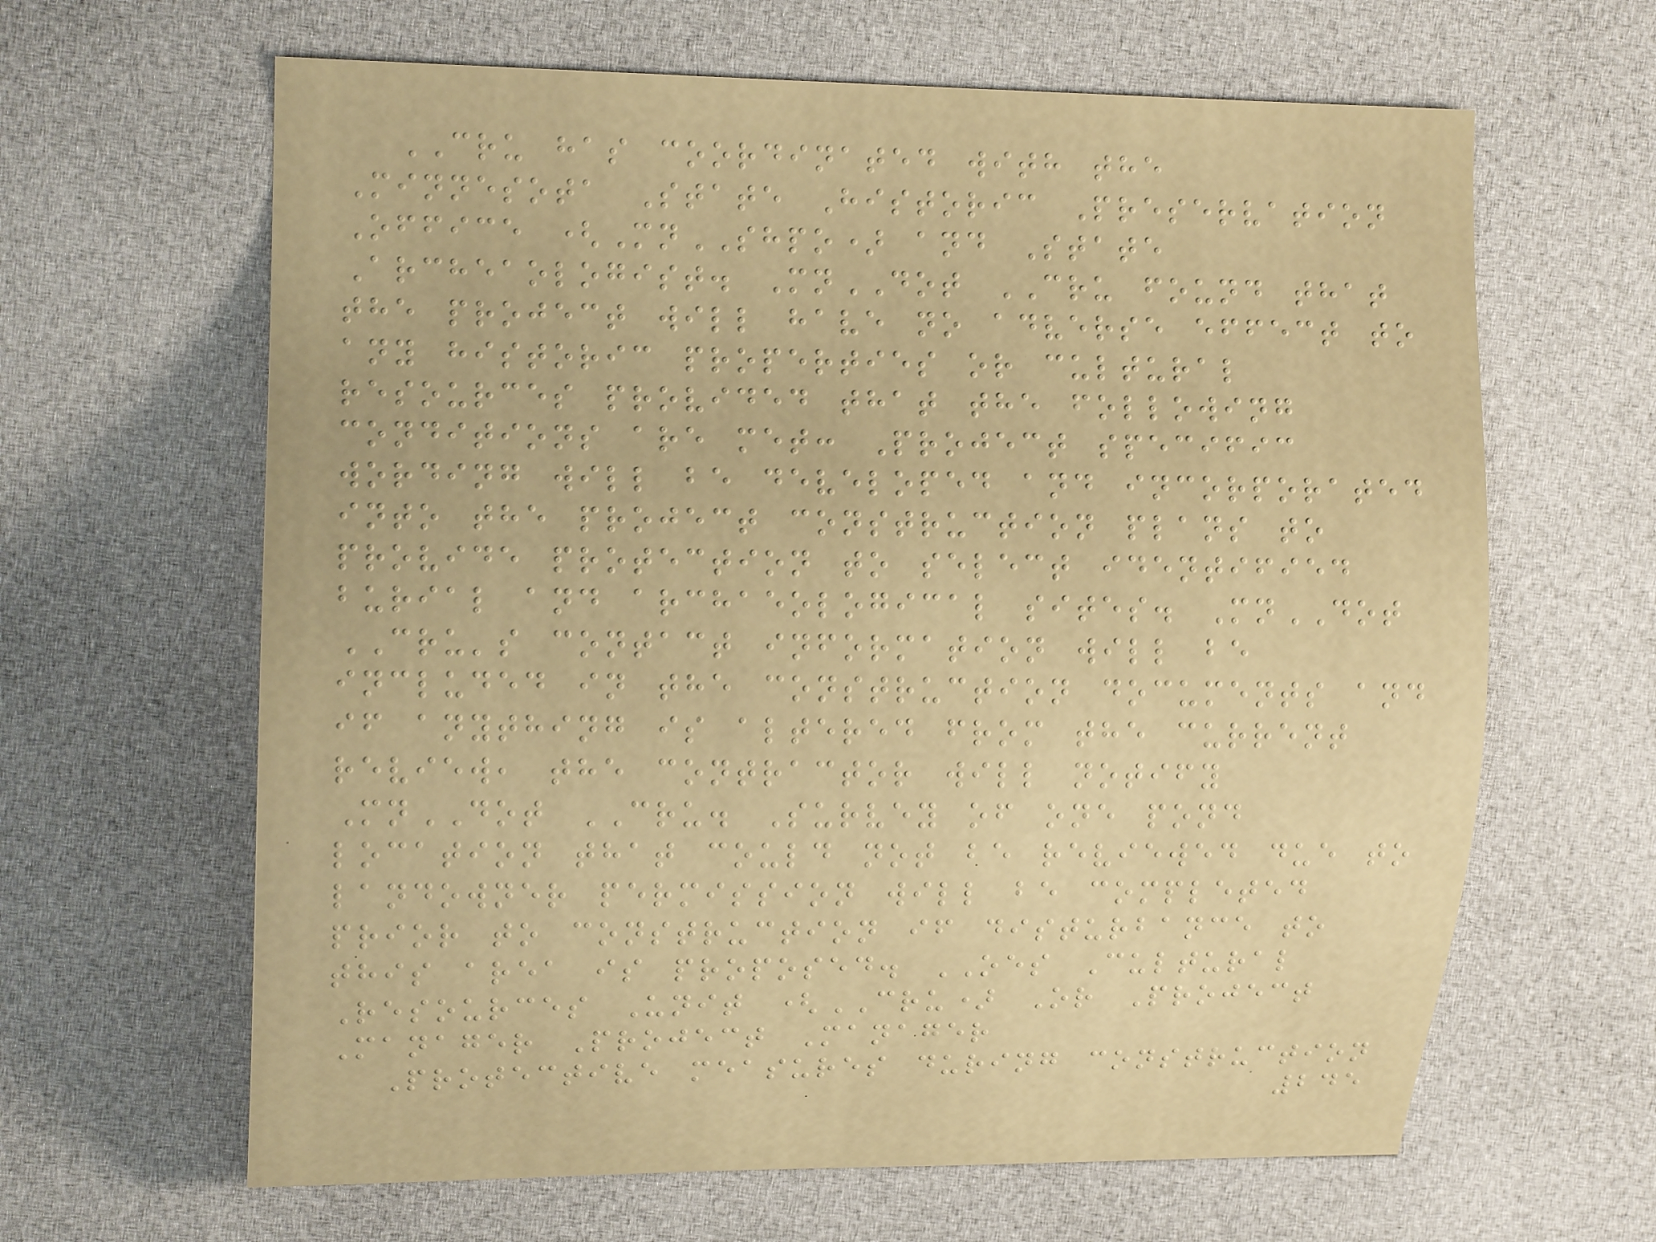CRU has coordinated with the
Minnesota State Historic Preservation
Office (MnSHPO) and State
Archeaologist. MnDOT CRU found that
the project will have no adverse effect to
any historic properties or cultural
resources provided that the following
conditions are met: Project specific
wording will be developed and incorporated
into the project construction plans to
provide protection to select identified
burial and archaeological sites. MnDOT
CRU's contact information will be
included in the construction documents and
if anything is altered from the current
review, the contractor will notify
MnDOT CRU. Survey of one pond
location that could not be reviewed due to
landowner permission will be completed
prior to construction if disturbance to
this area is proposed. OES Cultural
Resources Unit (CRU) Or Project
Manager Project Manager
Protective measures during construction
245
